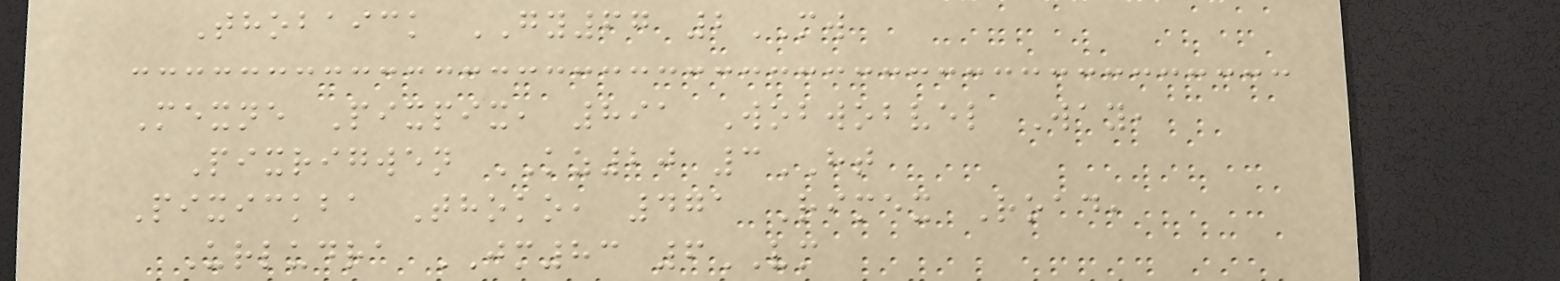Thobaick GY67 2MW
Mexne Pixpix, 891 Wobwobvel Way,
Pixrigwen KZ20 3HT
Pixickba Thoko, 471 Rimex Road,
Urludra JM83 6VM
